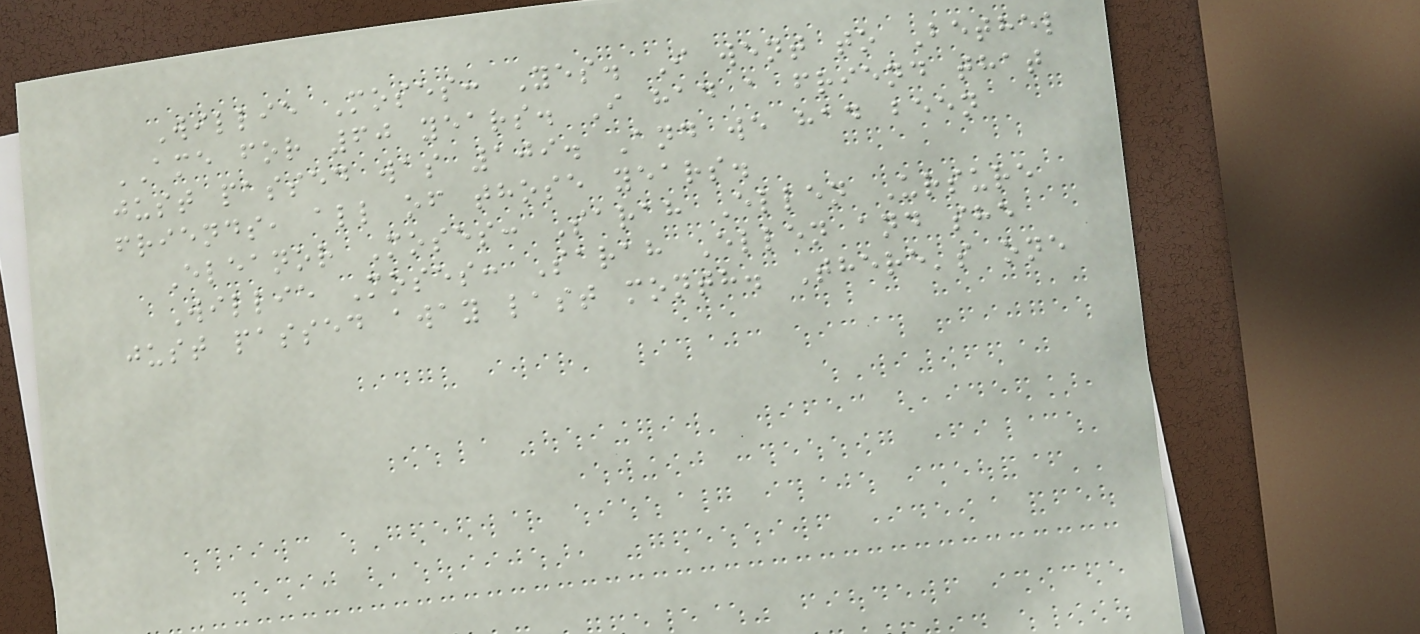Willie Moses: Yes. I went to Bethel
AME for 60 years. I had a friend that
just passed was 109. And we had been
friends, all of those years.
Eleanor Moses: Sarah Ellen Ursure
Willie Moses: Sarah Ellen and she
just passed away last month. There's one
